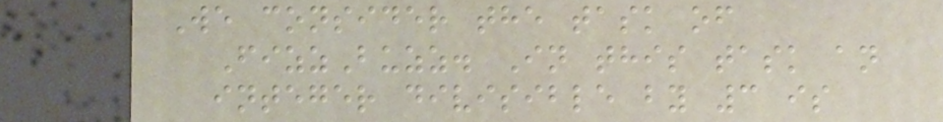We consider the task of
FizzBuzz. In this task an
integer divisible by 3 is
